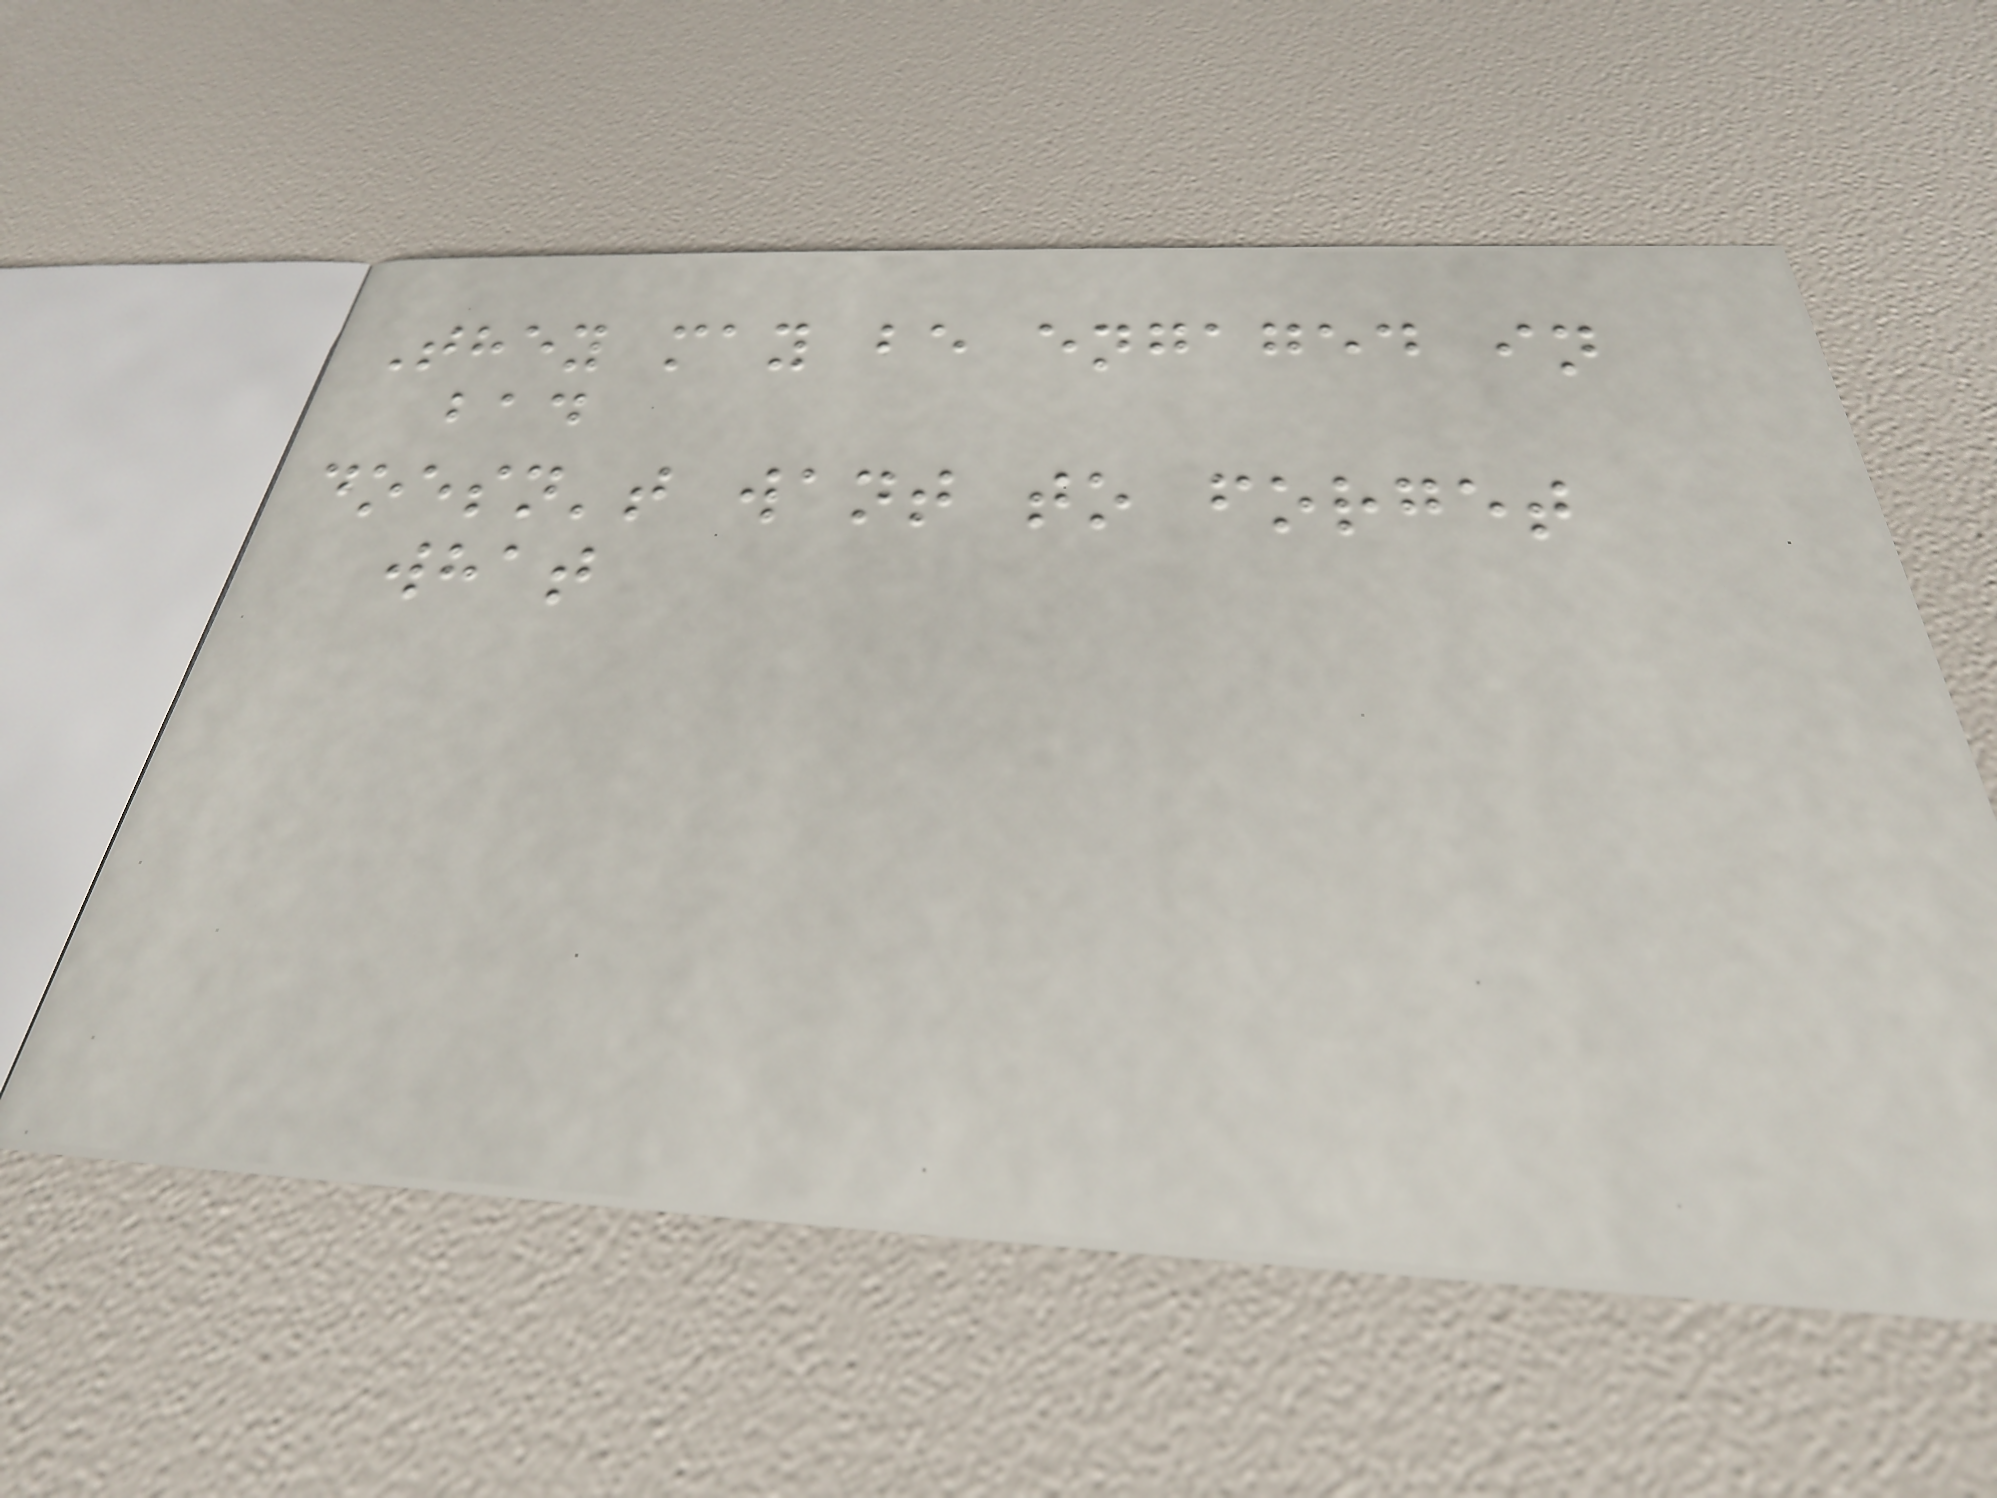They may be engaged in
bad
doesn't want to forget
what
